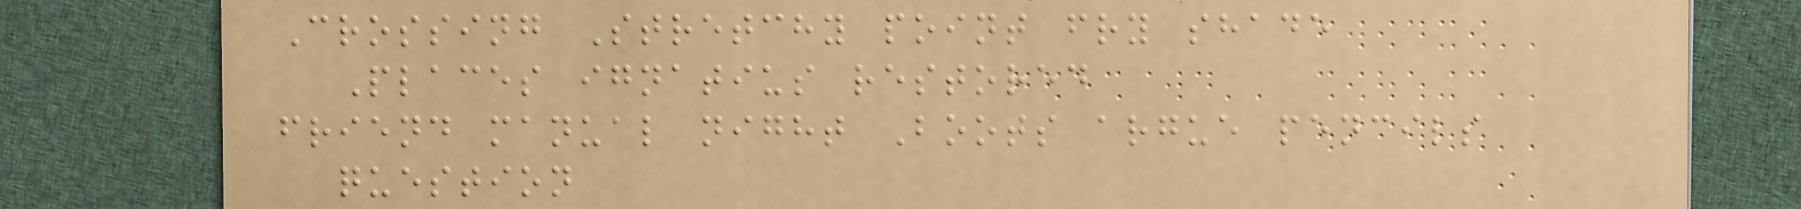Crossing Stretchy point fry shade
Places ignatius restored
friend manual night Boots argue pencils
question
